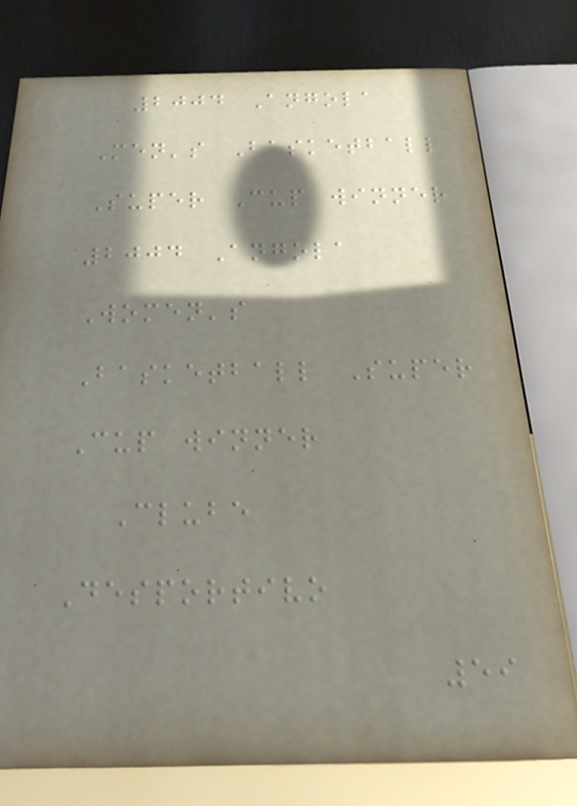2004 Angola
Men's Basketball
Super Cup winner
2004 Angola
Women's
Basketball Super
Cup winner
Clube
Desportivo
59
